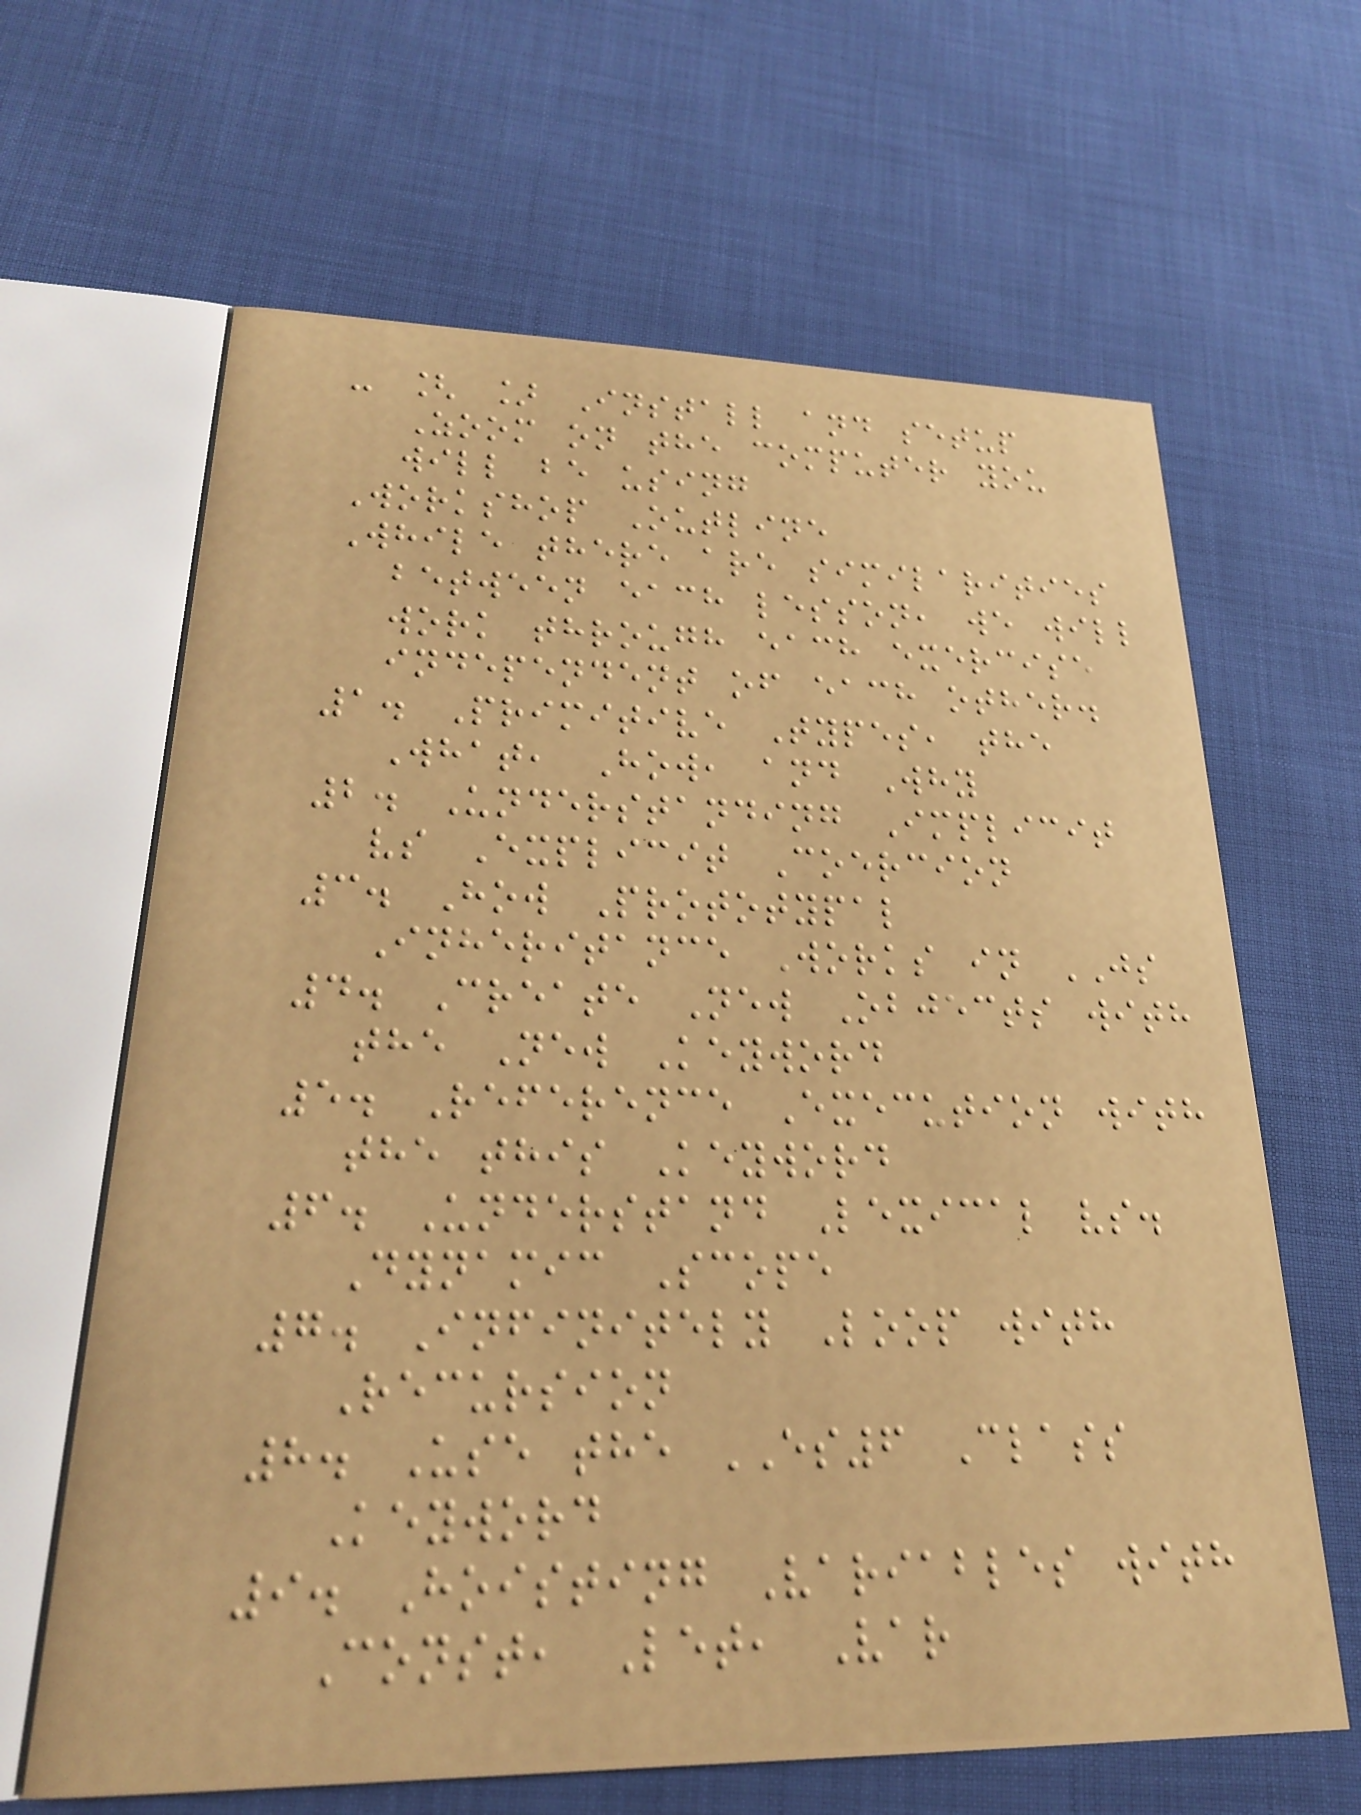- [ ] Install and setup
Zoom on the computer you
will be using
Workshop Outline
While there are similarities
between each lesson, we will
work through each exercise
independent of each other.
1. Primitive Types, the
What, How, and Why
2. Understanding Implicit
vs Explicit Coercion
3. How Prototypal
Inheritance Works in JS
4. Create New Objects with
the New Keyword
5. Reference Execution with
the this Keyword
6. Understand Lexical vs.
Dynamic Scope
7. Infinitely Loop with
Recursion
8. Use the ES6 Class
Keyword
9. Hoisting Variables with
Const, Let, Var
